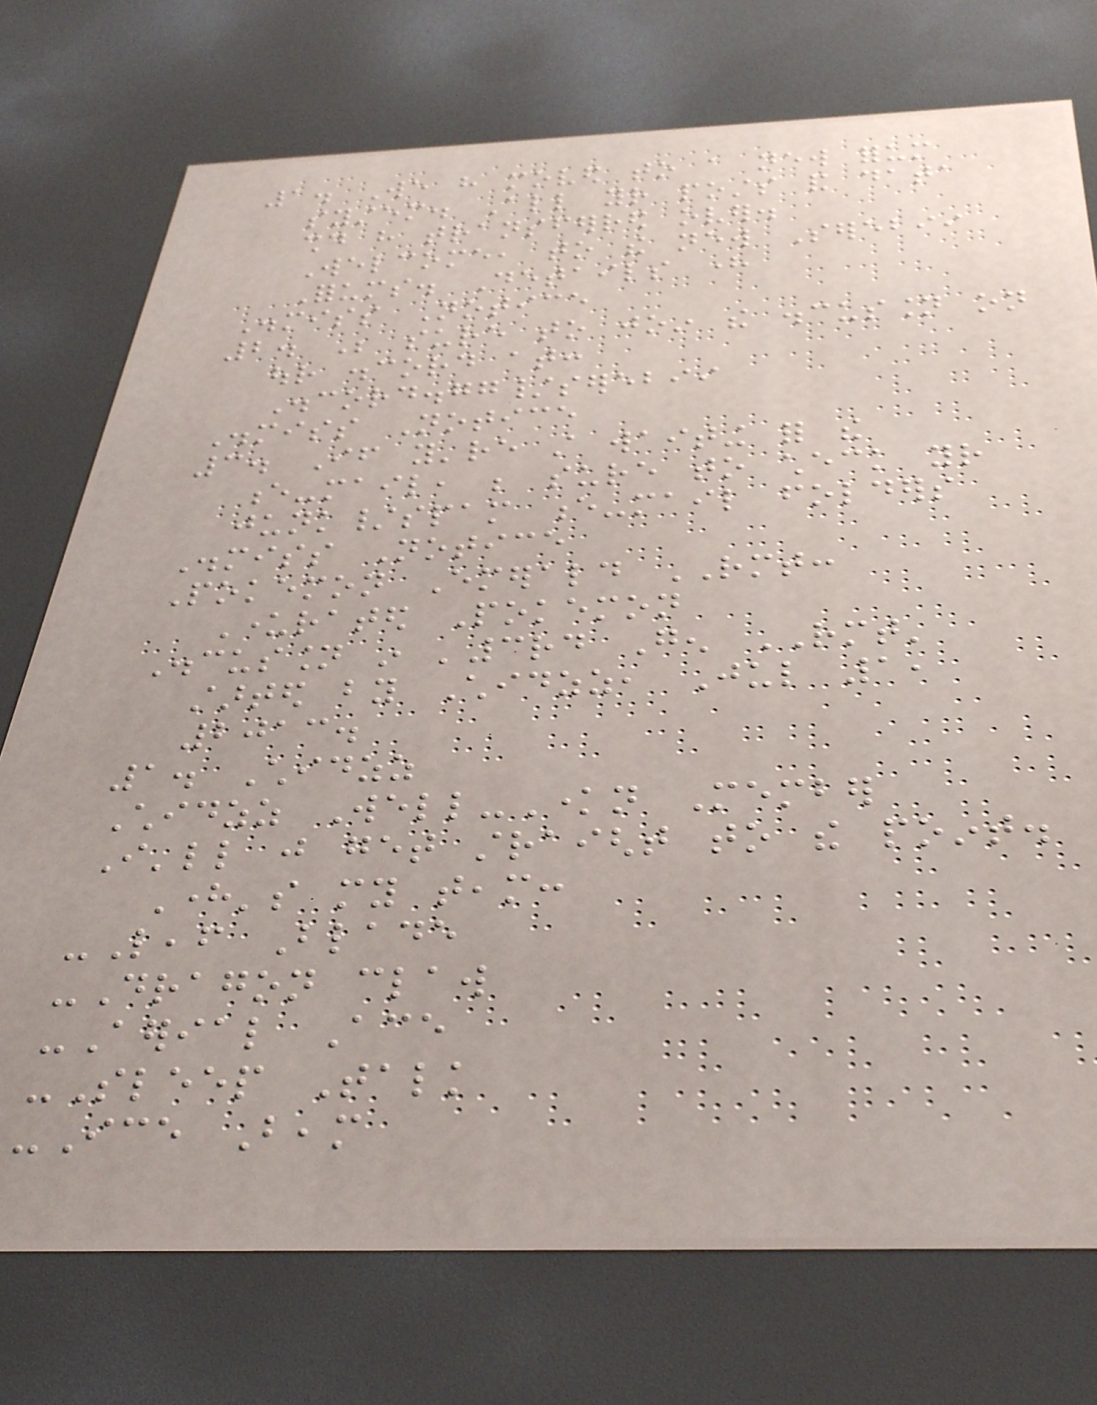1. We have moved to a new forum
system. All your posts and data
should have transferred over.
Welcome, to the new Serebii
Forums. Details here
Dismiss Notice
2. Be sure to join the discussion on
our discord at:
Discord.gg/serebii
Dismiss Notice
3. If you're still waiting for the
e-mail, be sure to check your
junk/spam e-mail folders
Dismiss Notice
Pokemon Emerald RMT:
Underrated Pokemon
Discussion in '3rd Gen RMT'
started by Chidzz, Jul 1,
2013.
1. Chidzz
Chidzz Well-Known Member
I'll just get straight to the point.
Here's my team:
-Leaf Blade
-Dragon claw
-Aerial Ace
-Sleep Talk
-Ice Beam
